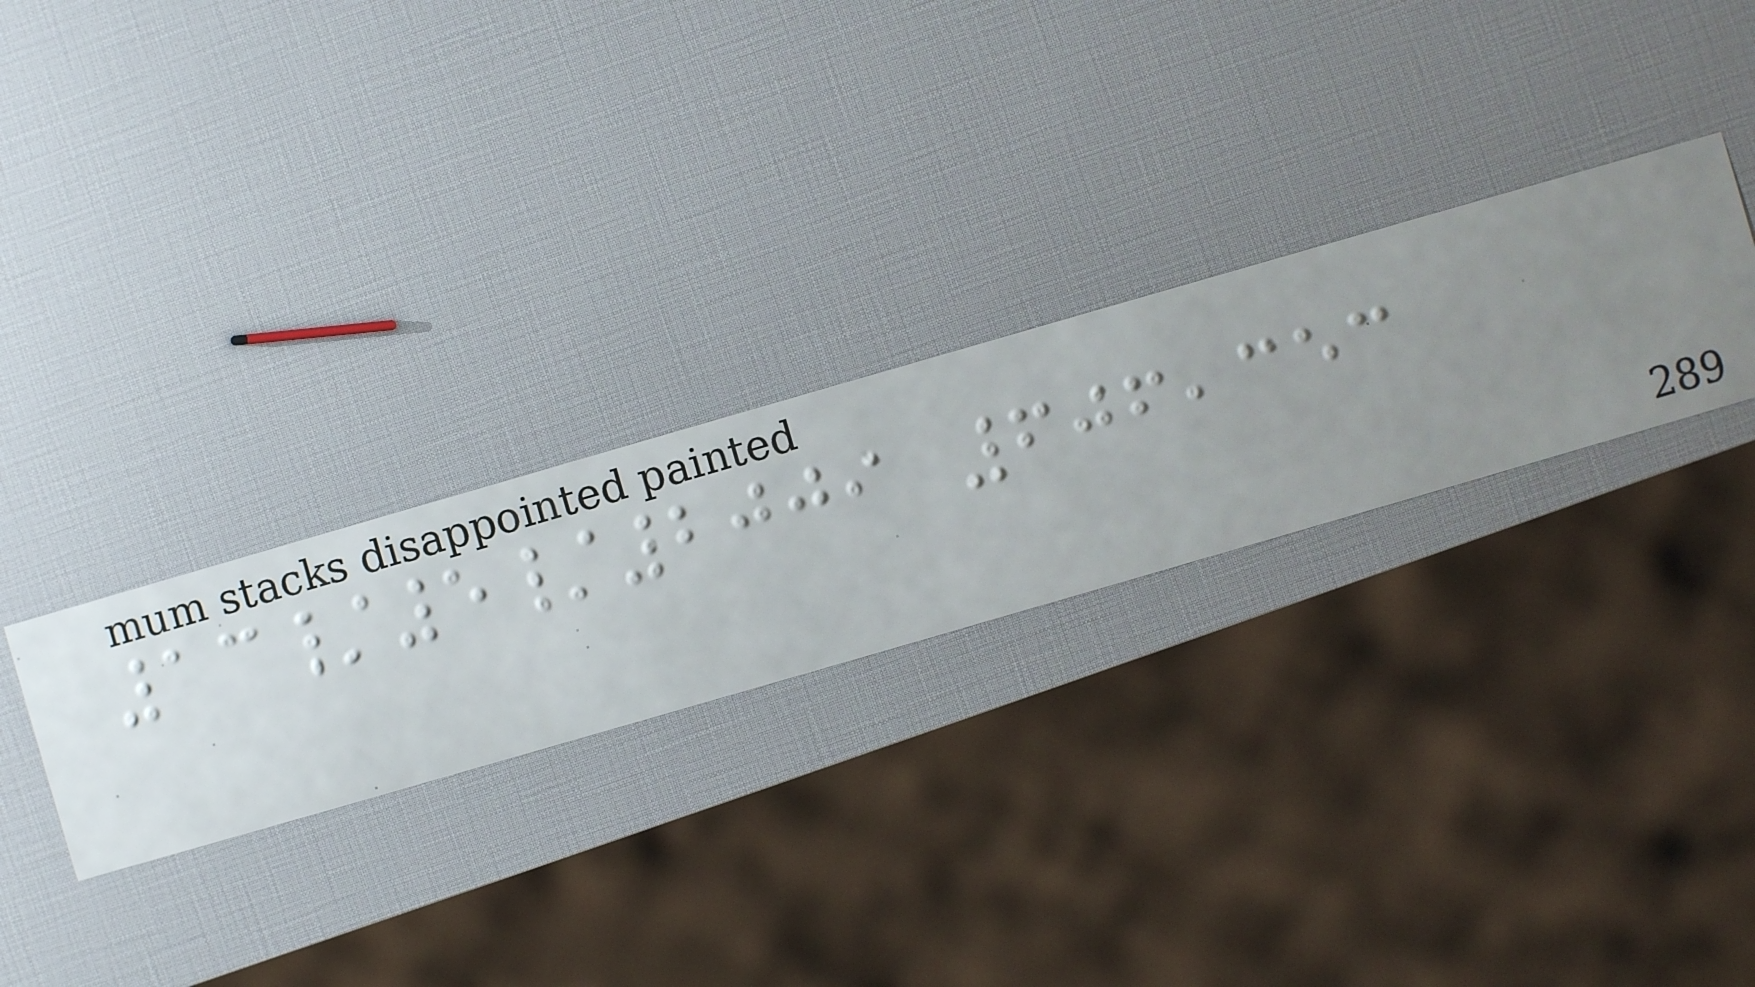13/5/2009 606,353
